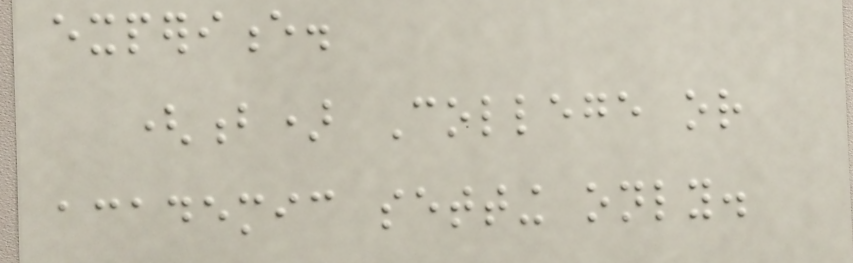experience.
(b) College or
academic setting only.
